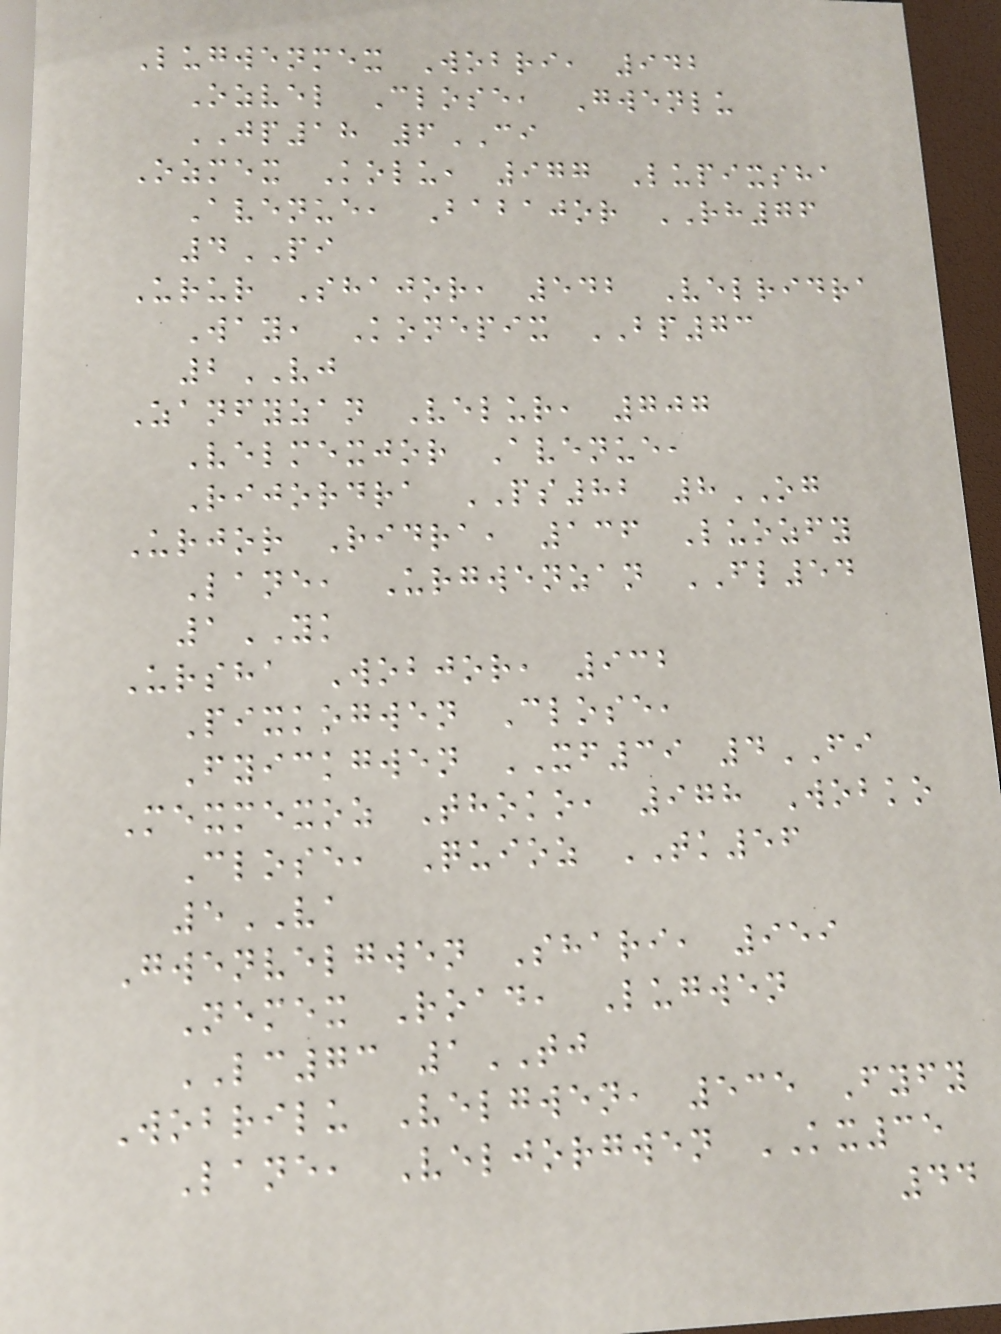Lugwenmex Wobri, 942
Ozvel Close, Gwenlu
JP18 6CI
Ozmex Kolu, 977 Lupixsha
Avenue, Babajor RH76
4PI
Urur Shajor, 542 Velridra
Way, Konepix BP73
2VJ
Zanfyzan Velur, 707
Velmexjor Avenue,
Rijordra PS82 8OG
Urjor Ridra, 136 Luozfy
Lane, Urgwenzan FL54
1YK
Ursha Wobjor, 932
Pixkogwen Close,
Fyickgwen XF39 4FI
Mexmexoz Thoko, 978 Wobko
Close, Quioz TK56
5VA
Gwenvelgwen Shari, 959
Nemex Road, Lugwen
LC73 1TJ
Wobrilu Velgwen, 535 Fyfy
Lane, Veljorgwen KX35
44
